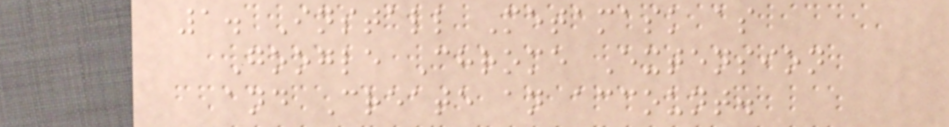1. Install Metamask as
Google Chrome Extension
and Create an account.
